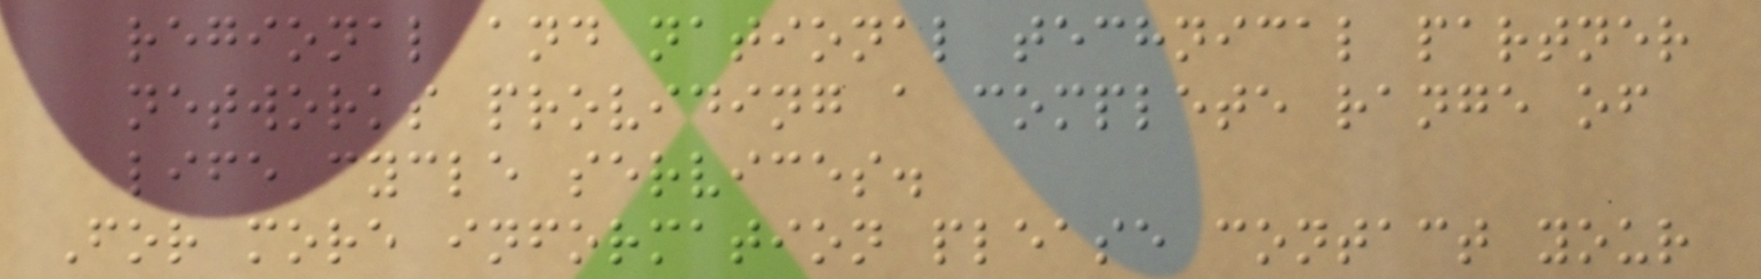regional and national technical partner
networks providing a complete range of
life cycle services.
For more information please contact your
